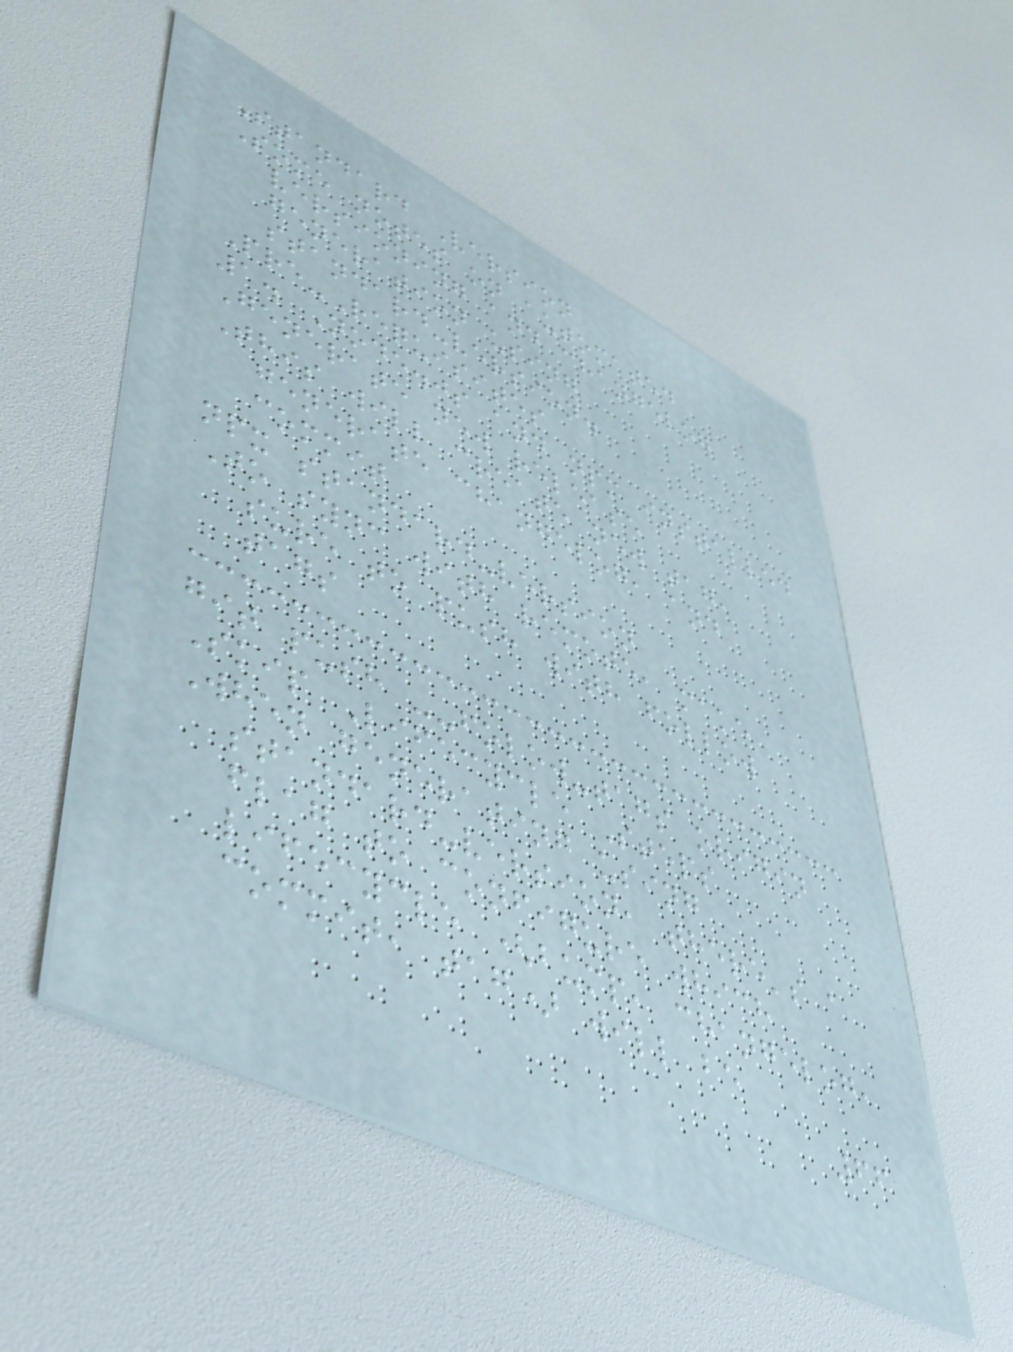Standard Version
Some notes on automated
versioning and changelog
generation using
standard-version.
Pre-Requisites
1. Node.js and npm installed
Generate new release
This will create new tag,
generate changelog, and
commit
npx standard-version
To sync with remote, make
sure to push with follow
tags
git push --folow-tags origin
Skip Lifecycle Steps
When generating using
standard-version, there's a
flag to configure which
lifecycle (bump, changelog,
commit, tag) will be
66
